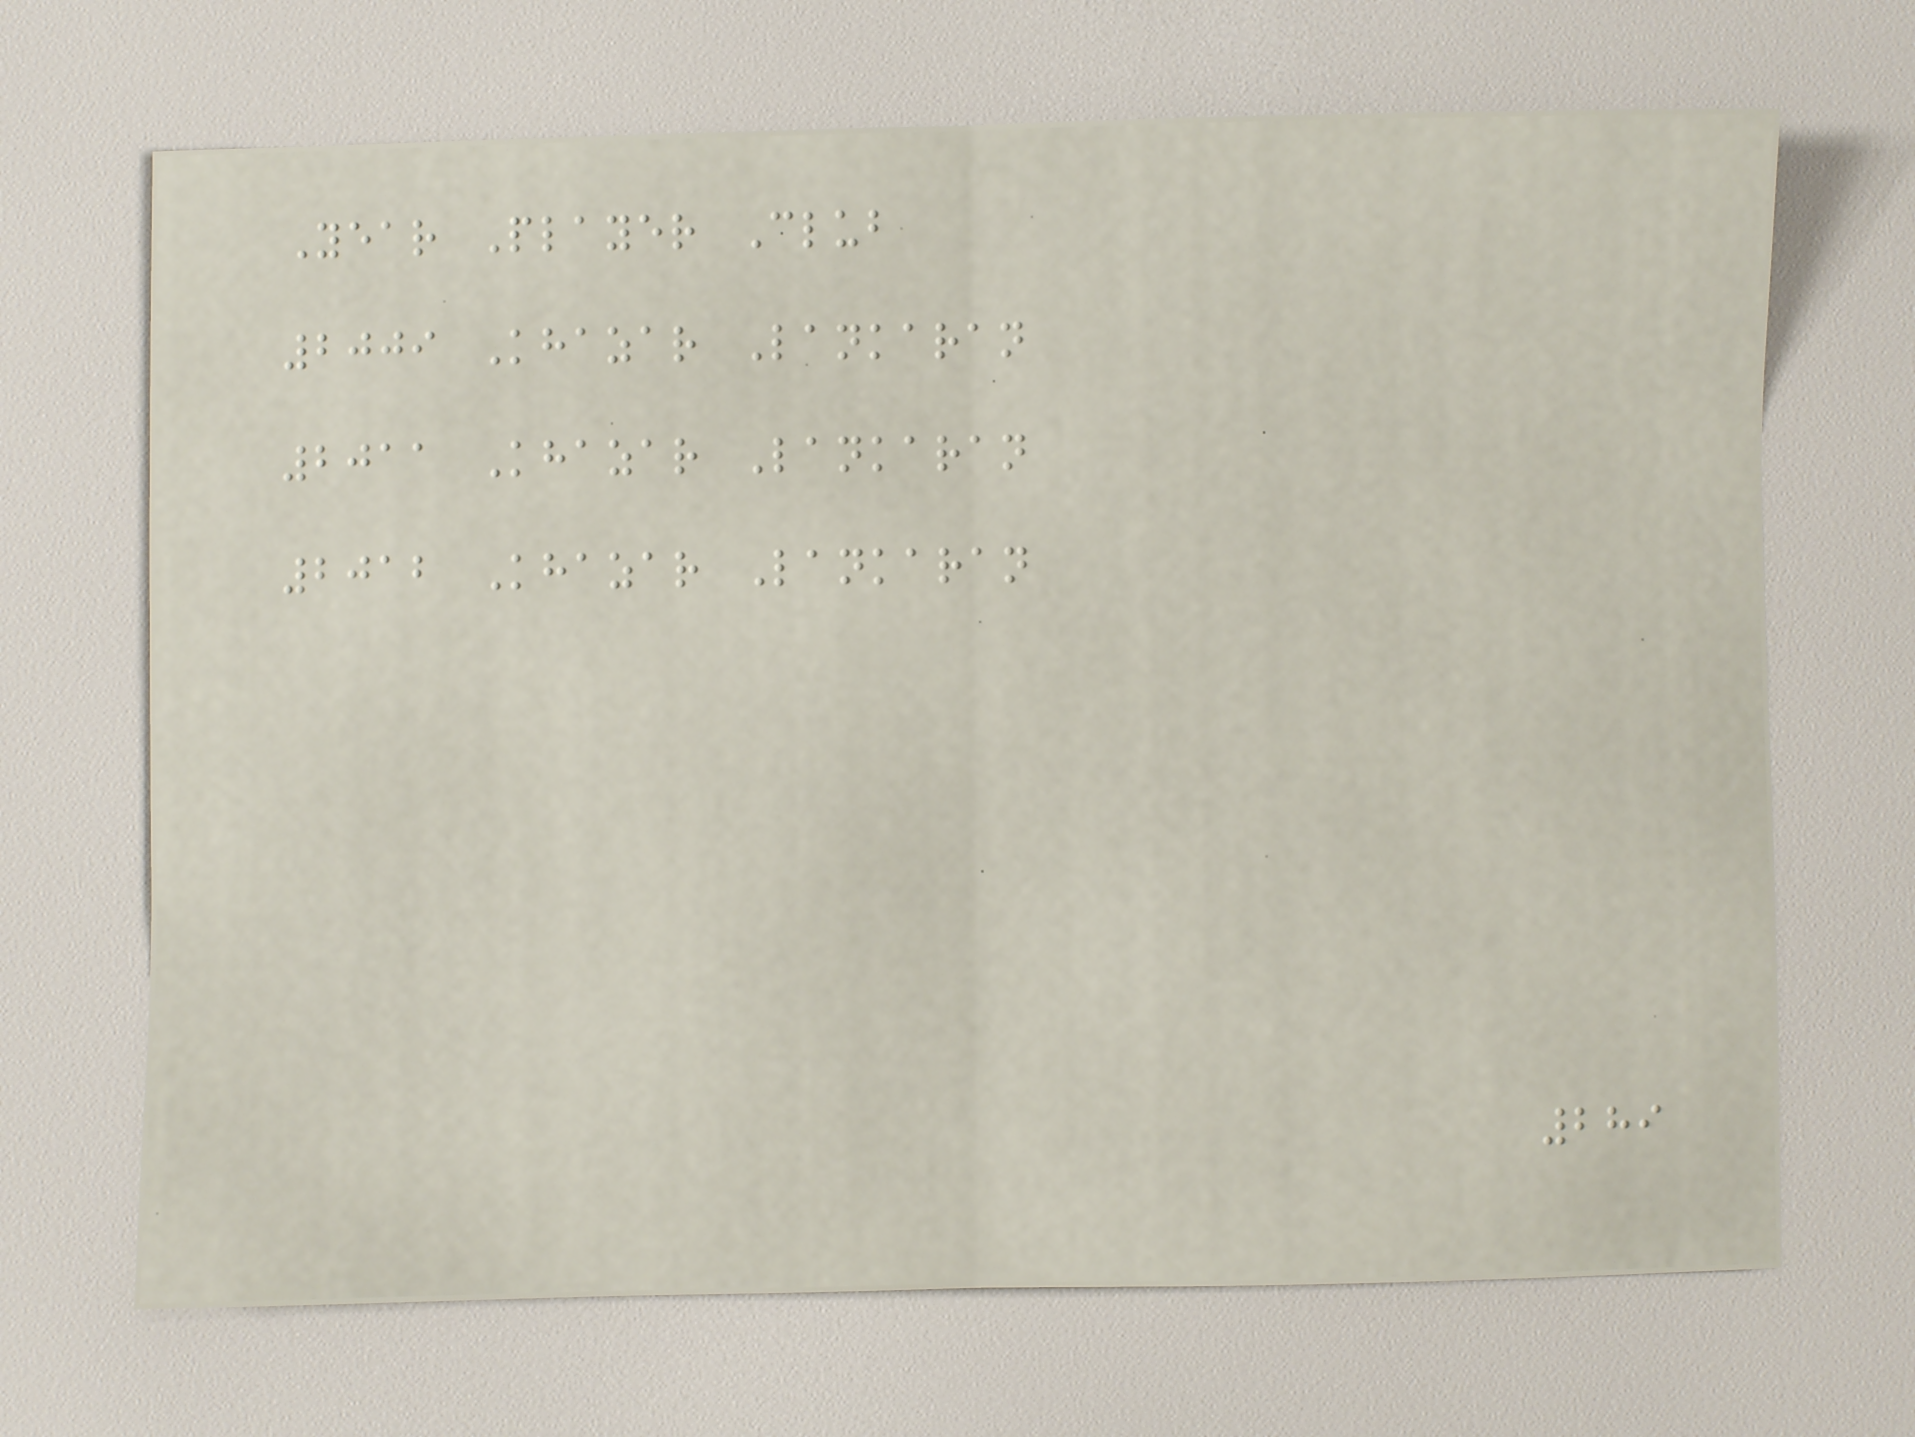Year Player Club
2009 Khazar Lankaran
2011 Khazar Lankaran
2012 Khazar Lankaran
289
